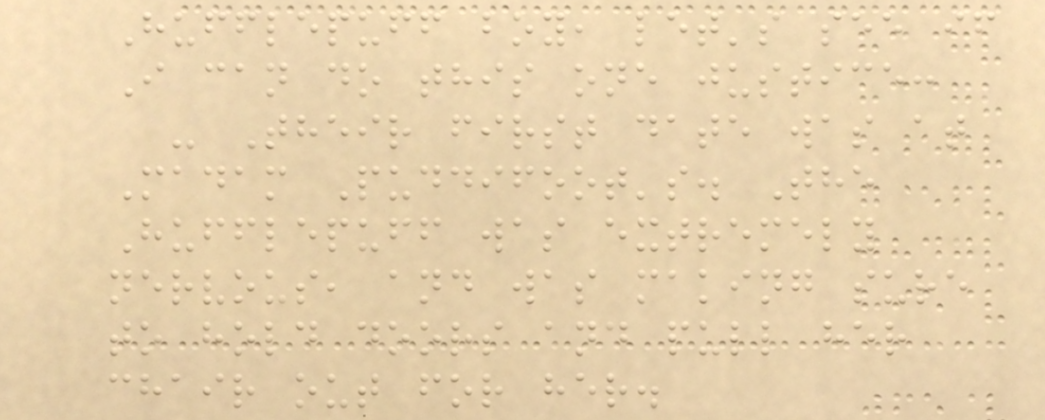Hufflepuff boy, let's see if
I can do this one justice:
- Their first date was at
Madam Puddifoot's. The
Hufflepuff was extremely
nervous, and was making sure
to hold doors and pull her
chair out for her.
